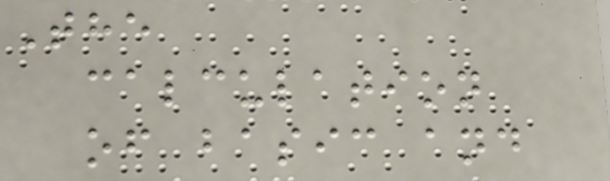The
calculation
of basic and
